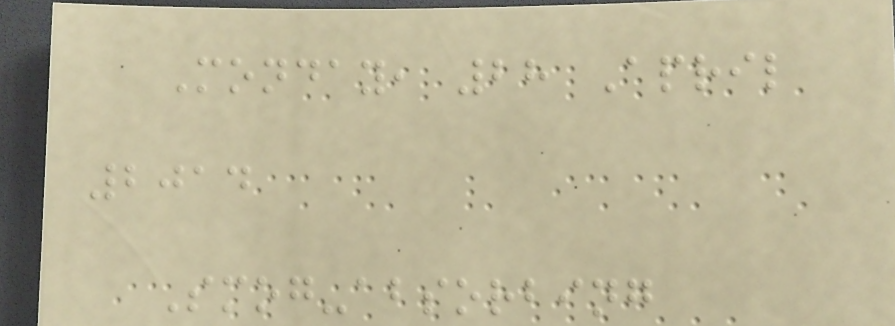Monday, 28 April
2014
Smog-absorbing
